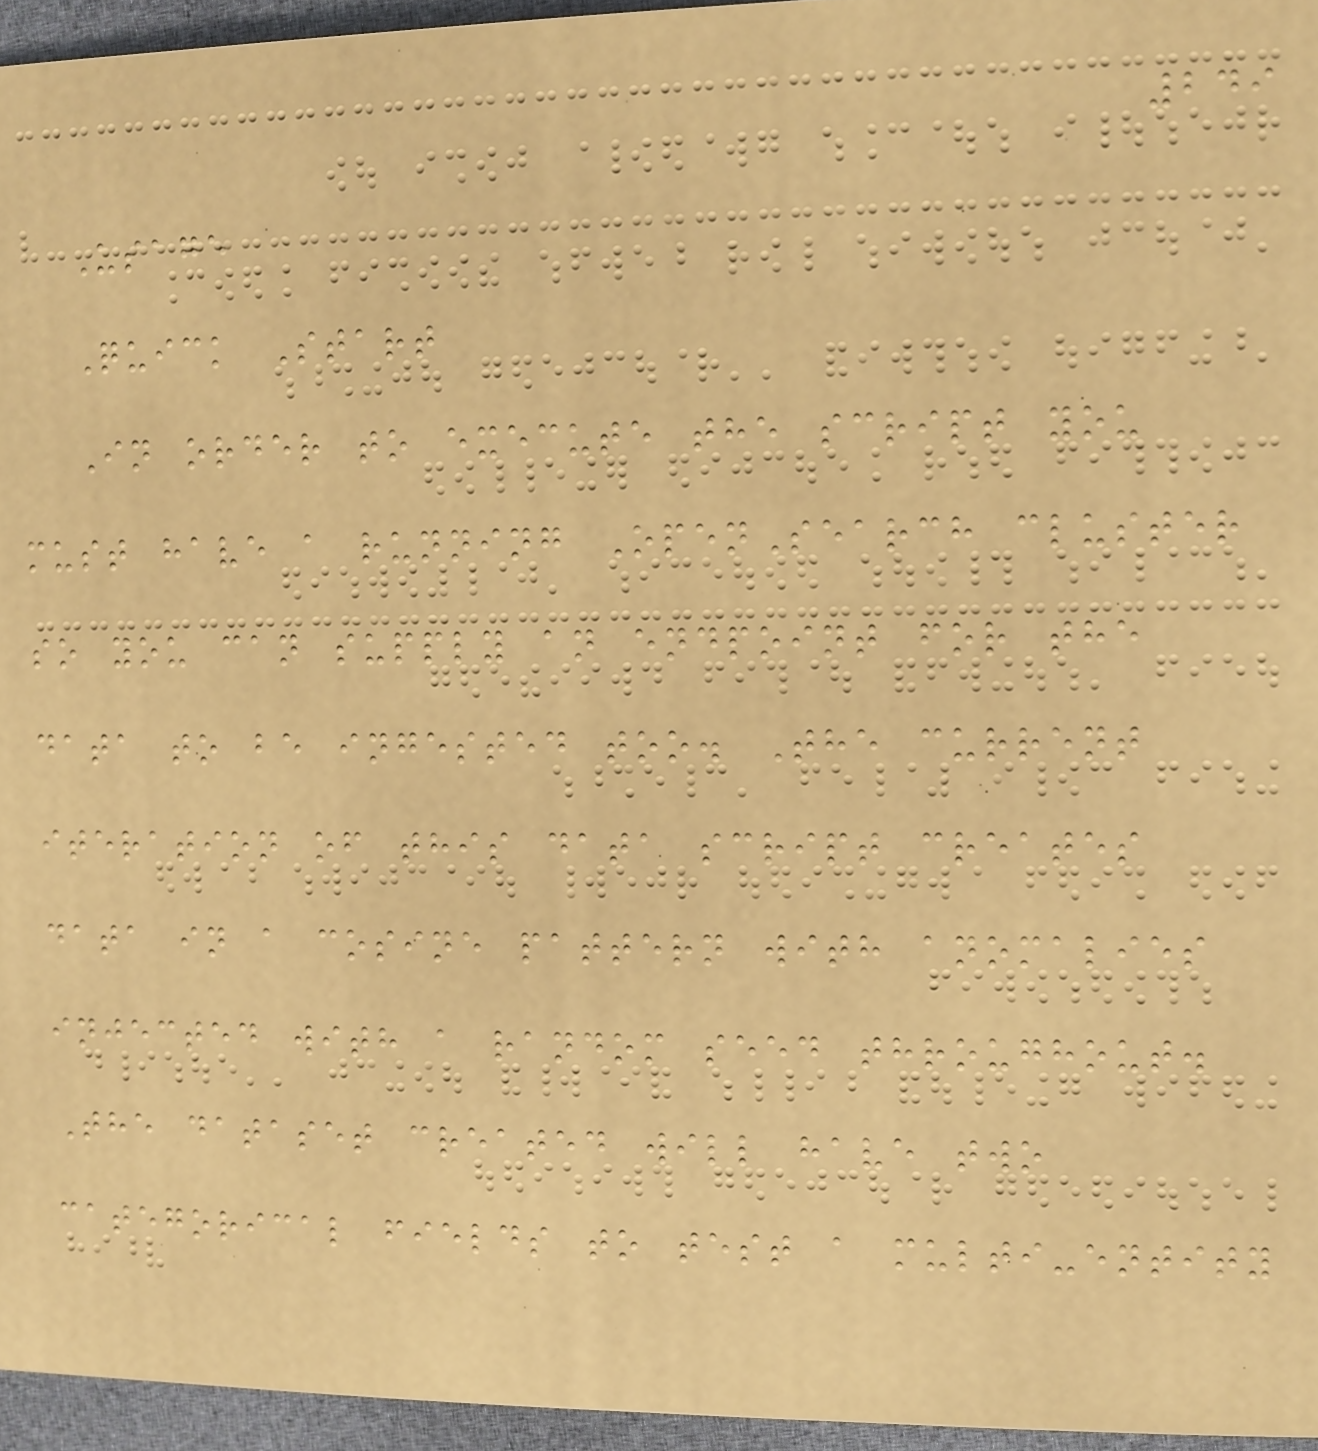249
Usage
Quick Start
In order to execute the script you
must have a running OpenSearch cluster
so you can supply an endpoint for the
data to be ingested too. The current
iteration of this data script creates
data in a cosine pattern with anomalies
injected with a random seed throughout.
The dataset created will have two
categorical fields to test a multi-entity
